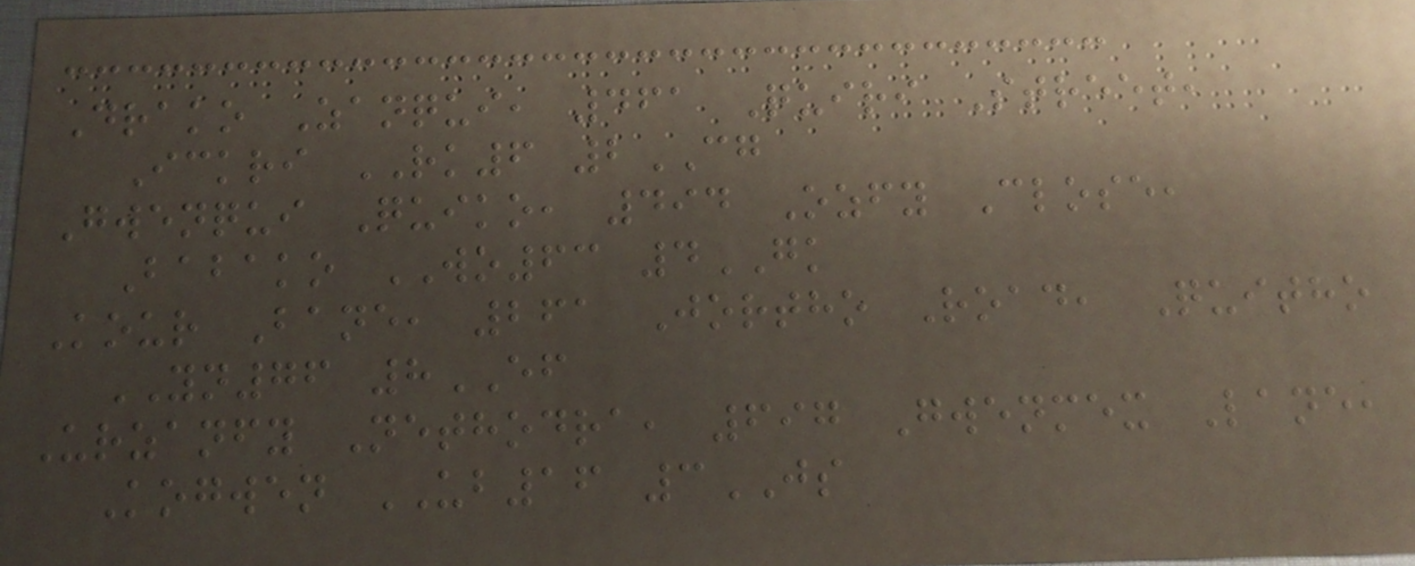Drako Zanqui, 461 Quiri Street,
Ickri RK6 2CG
Gwenqui Quiko, 494 Ozfy Close,
Babako WO63 4GK
Kour Bane, 261 Jortho Road, Quitho
YN76 8EF
Urzanfy Nethodra, 697 Gwenmex Lane,
Kogwen UB16 3JS
